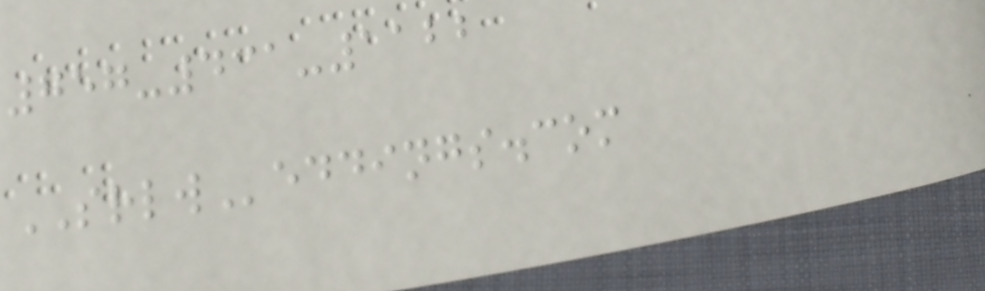757-431-1122
SRLWeddings.com
